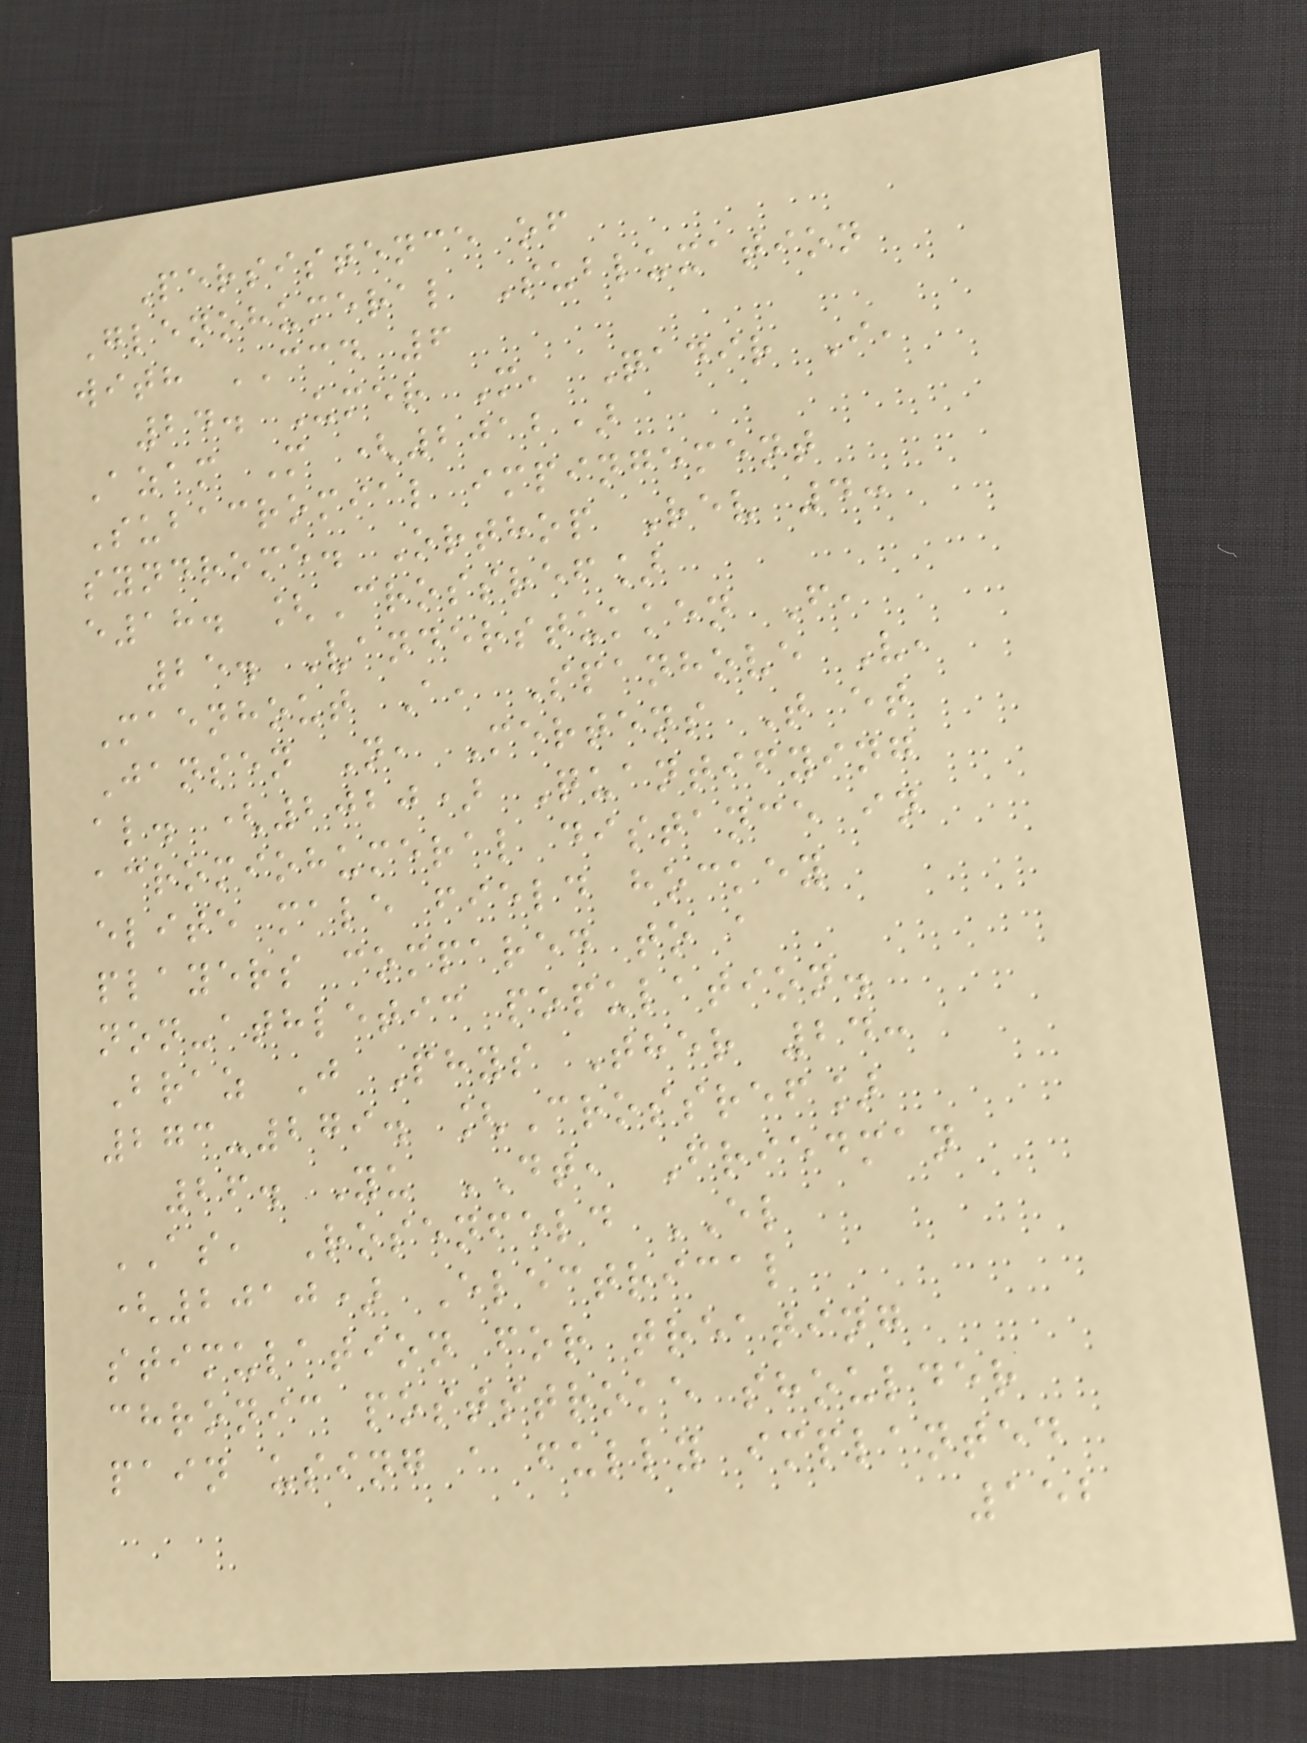Persistence of
Glenohumeral Subluxation
with CCD 6
24. Umer M, Qadir I,
Azam M (2012)
Subacromial impingement
syndrome. Orthop Rev 4:
e18. [Crossref]
25. Vanderstukken F,
Maenhout A, Spanhove V,
Jansen N, Mertens T et
al. (2020) Quantifying
acromiohumeral distance in
elite male field hockey
players compared to a
non-athletic population.
Braz J Phys Ther 24:
273-279. [Crossref]
26. Yu DT, Friedman
AS, Rosenfeld EL
(2010) Electrical
stimulation for treating
chronic poststroke shoulder
pain using a fully implanted
152
